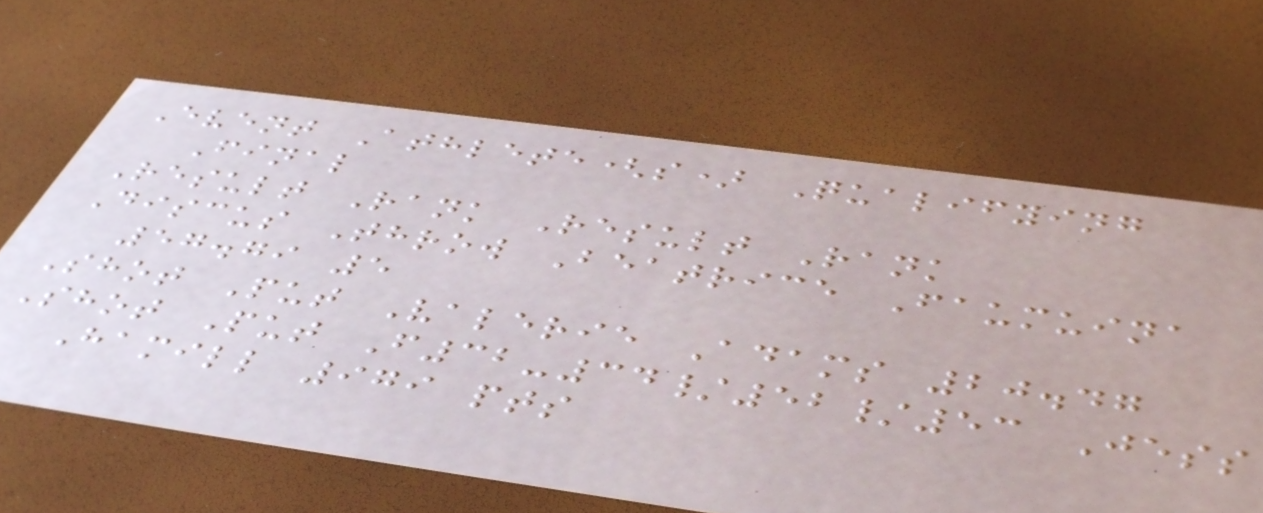Event Athlete(s) Qualifying
Final
Result Rank Result Rank
Discus Throw Beatrice Faumuina
57.79 5
Shot Put Valerie Adams 20.47
Shot Put F32-34/52/53 Jess
Hamill 979 pts
